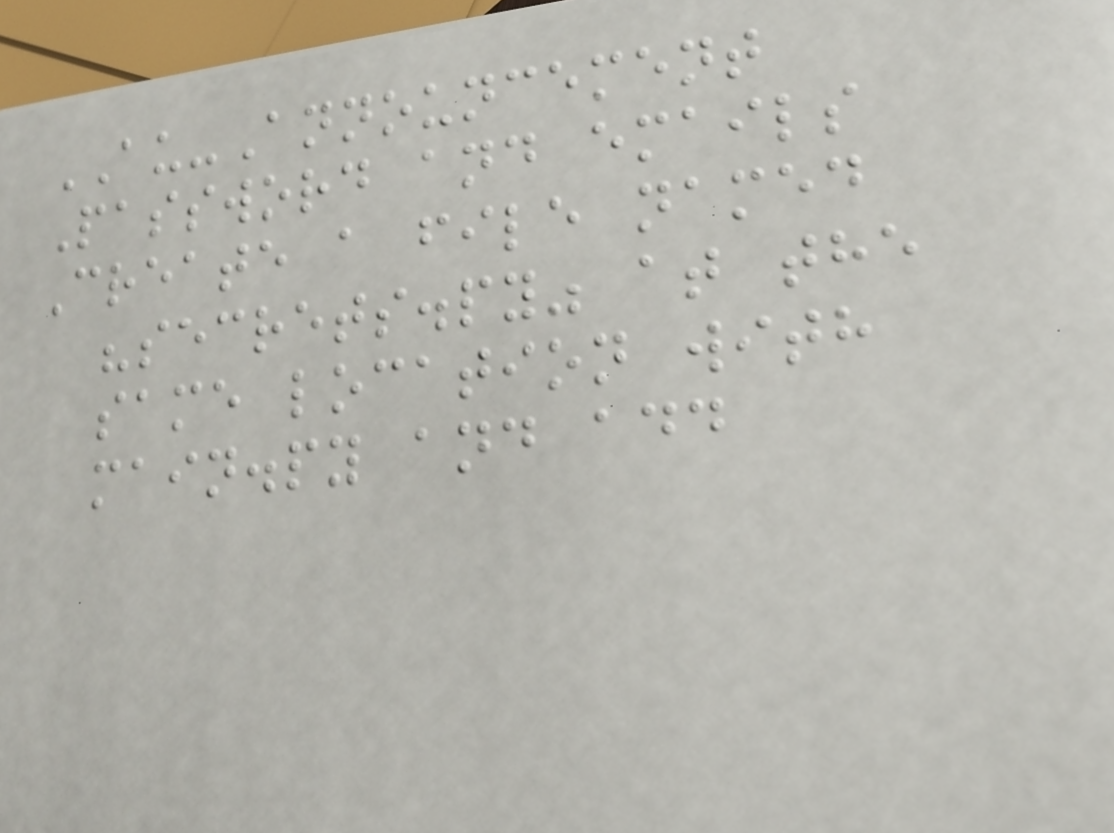AU-Announcement
Password and emails
Create a file named
"secrets.py" at the
same location with
main.py and add
